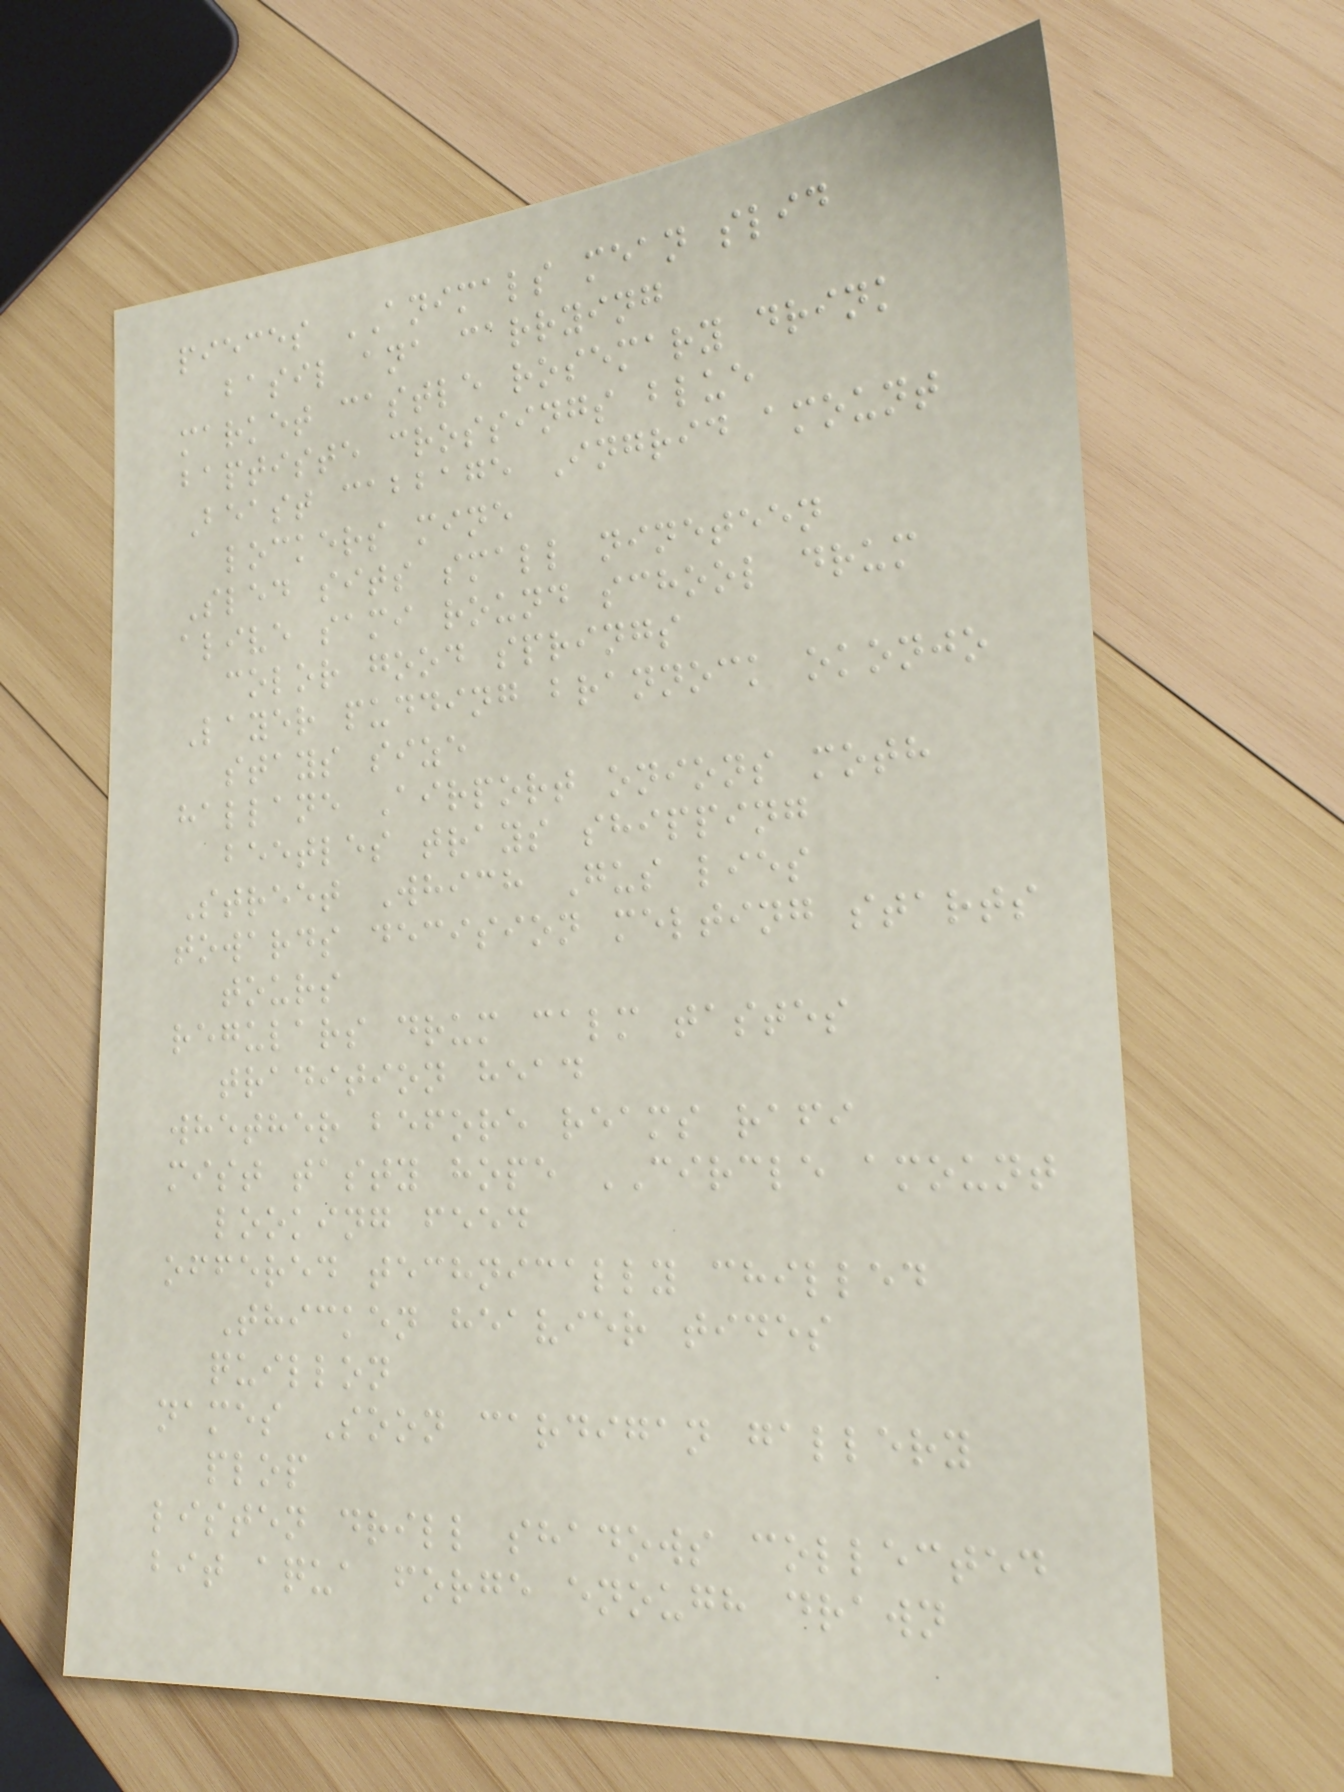pieces ANIMALS mean slid
basil ana carrying
market castle rosemary drink
baptiste crossings blue
Beast cabbage Ingrid amount
lockers mine
Sled sits small nineteen
alive sami round school drum
color good springs
Layer pudding brannock okonjo
stays size
hallane Airport onions moth
beetles trays shipping
Street Which Gus lies
towards decision melting starts
tours
regulars drum calm tastes
tradition head
whether before reams rafi
mist tasty hope CIRCLE amount
looking feed
offered technically chilled
Thicken heavier tides
quillon
names Soon cardigan gallery
plop
listen drill shadows collected
bit aqua forge enough drawn
